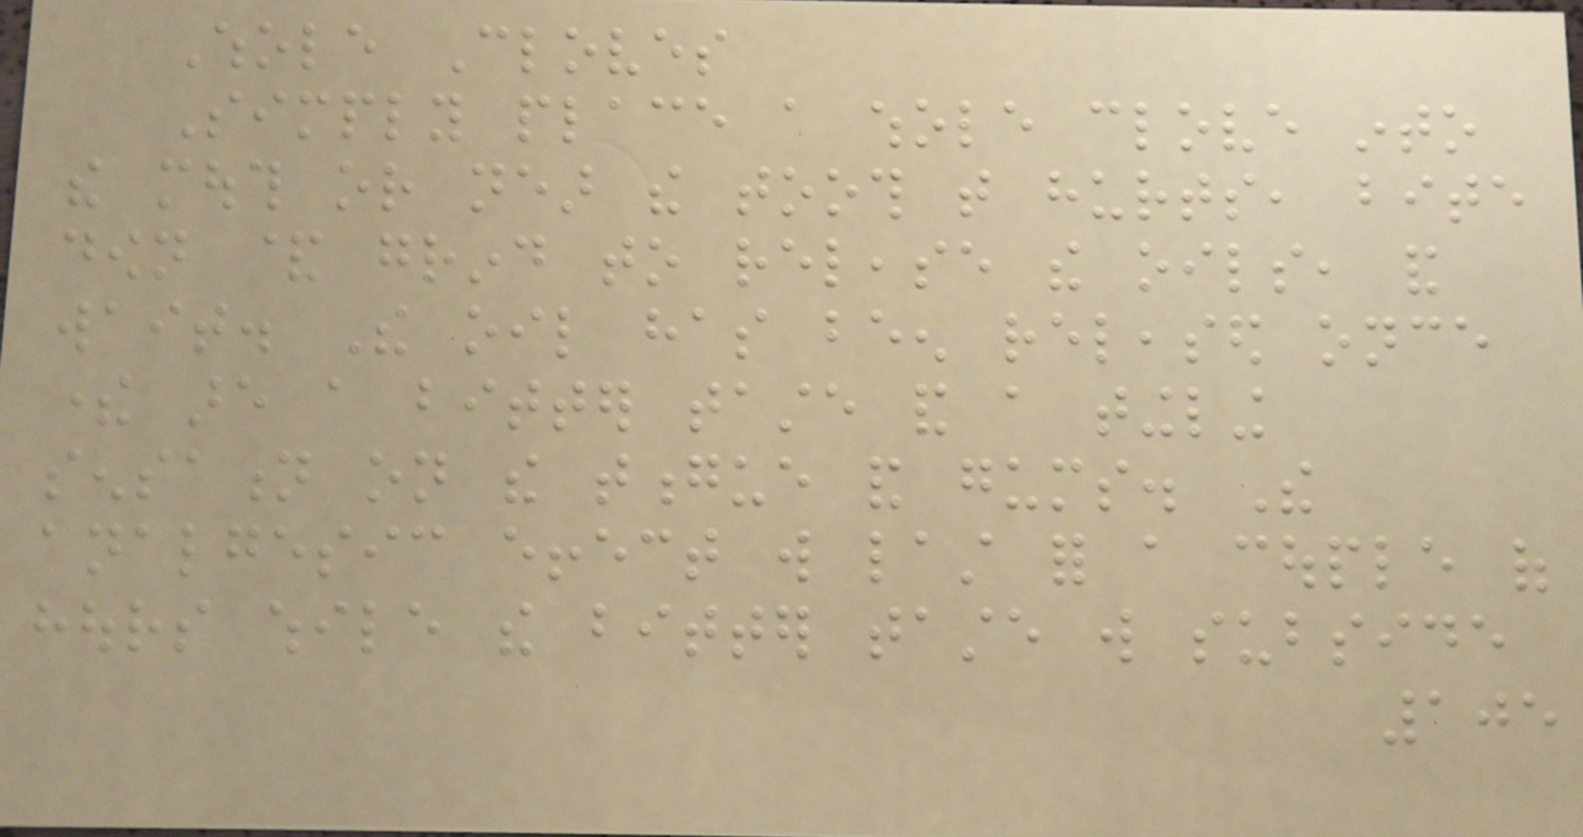Whole Cloves
Simply place a whole clove into
the mouth or near the tooth that hurts, bite
down & grind to release the oils, and
wait. The oil has been released once
there are a bitter taste and a tingling
sensation on the tongue and gums. The
analgesic effect will last for a couple of
hours while the bitter taste will subside
105
